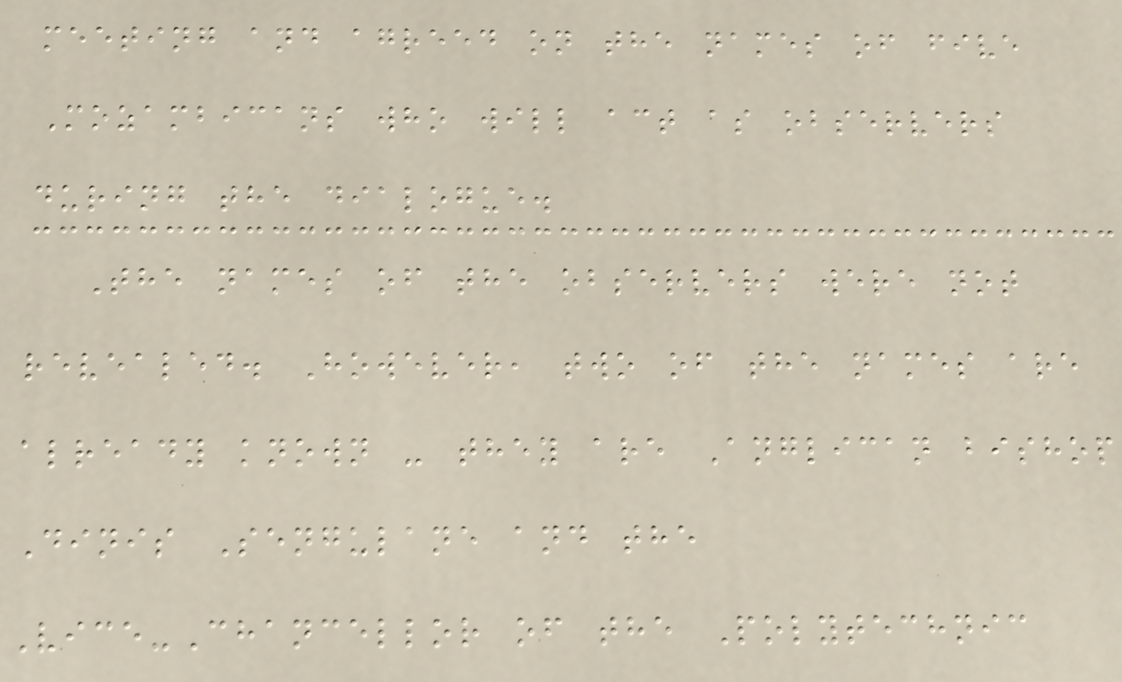meeting and agreed on the names of five
Mozambicans who will act as observers
during the dialogue.
The names of the observers were not
revealed. However, two of the names are
already known - they are Anglican bishop
Dinis Sengulane and the
Vice-Chancellor of the Polytechnic
